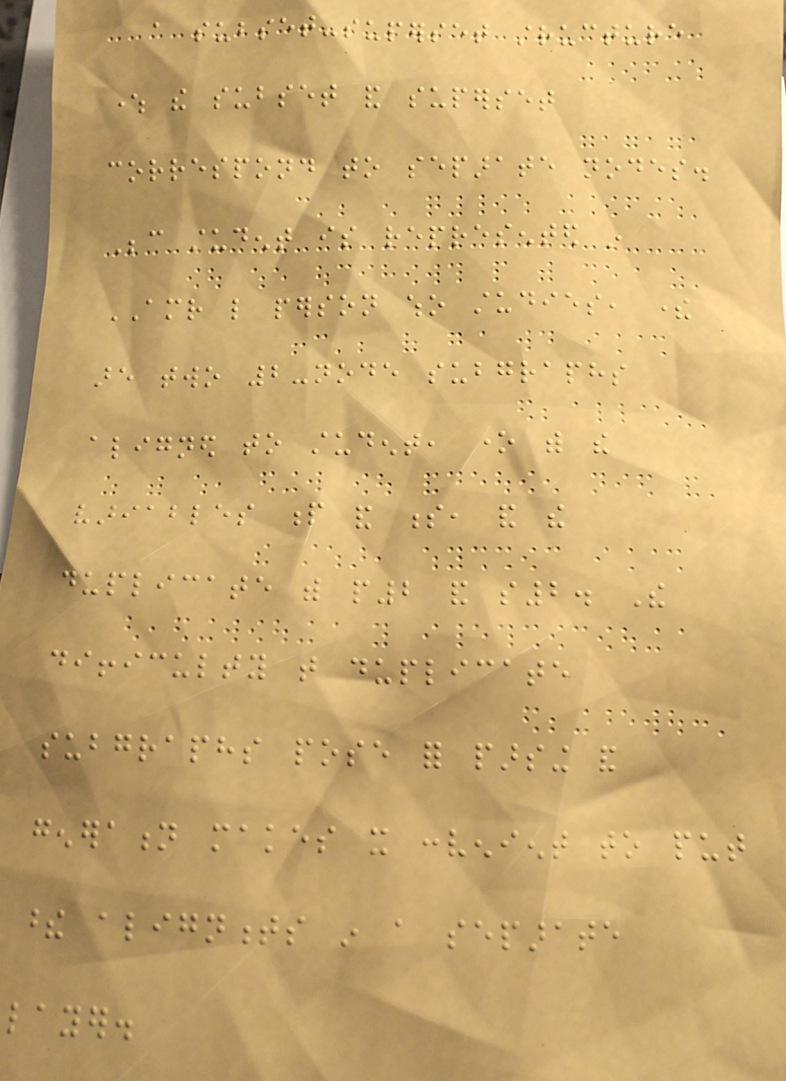a subset-superset structure
where the subset and superset
correspond to separate nodes.
Because student is represented in
AMR like person who studies, there
are two 2-node subgraphs
aligned to student, one with the
variables p and s, and the
duplicate with p2 and s2. The
difficulty that duplicate
subgraphs pose for parsing and
generation makes it convenient to put
these alignments in a separate
layer.
